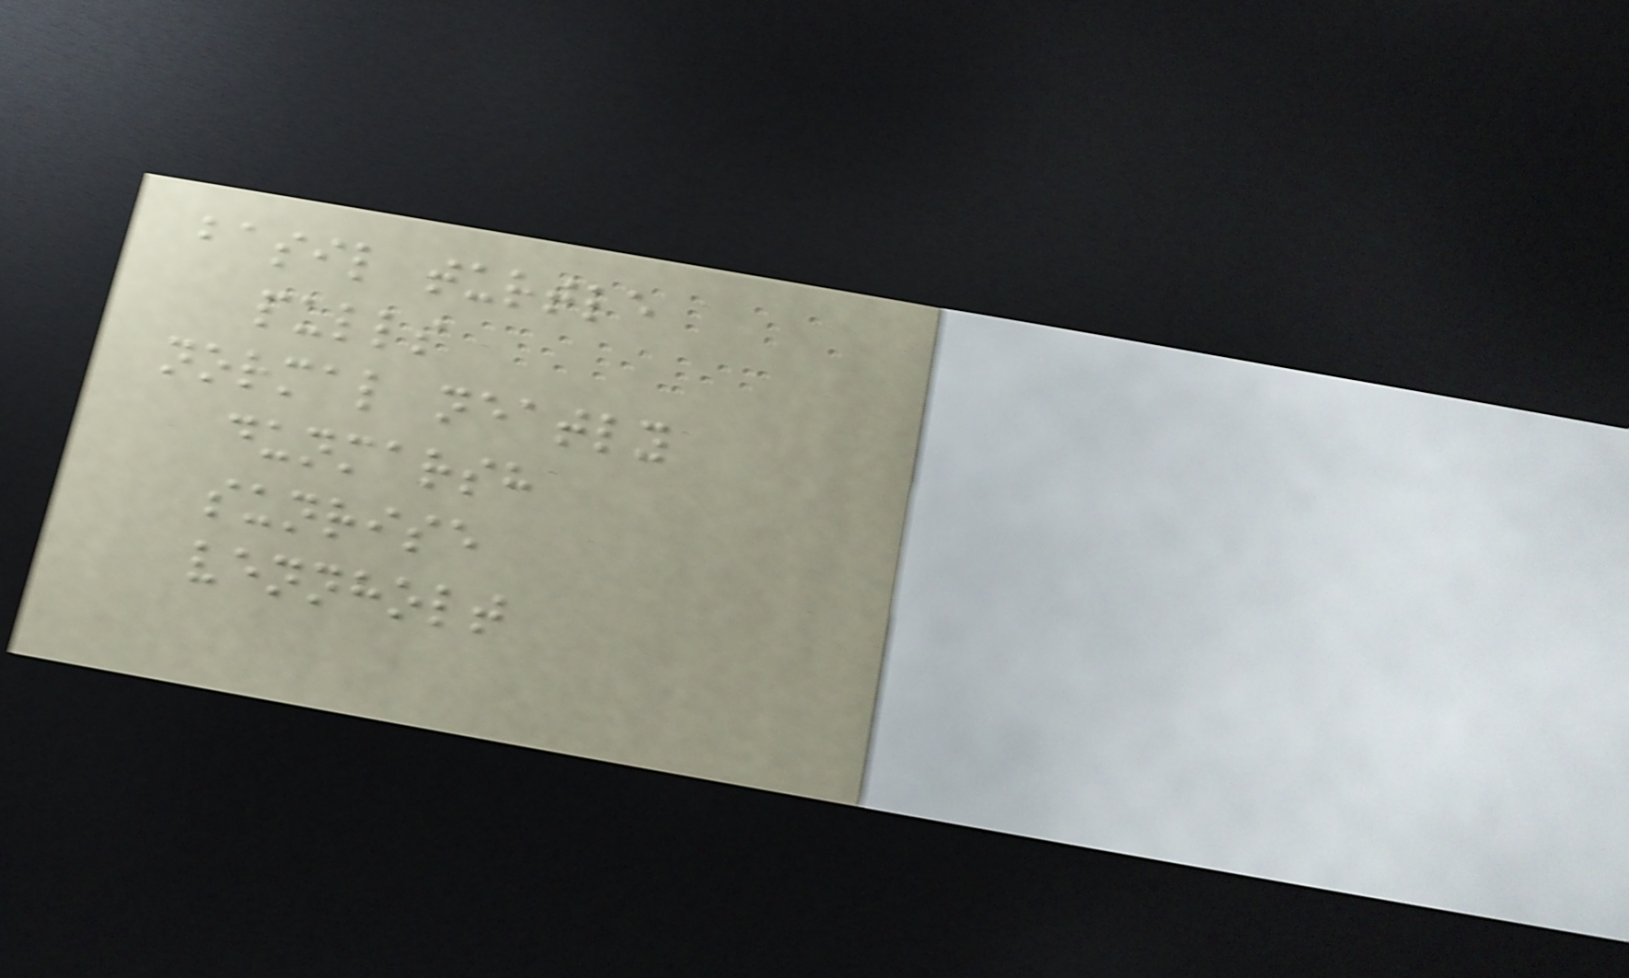basil turtle
pulls
normal neatly
dunmarsh
sunrise
vennholt
